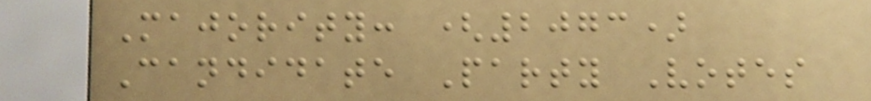Majority: (2073)
Candidate Party Votes
